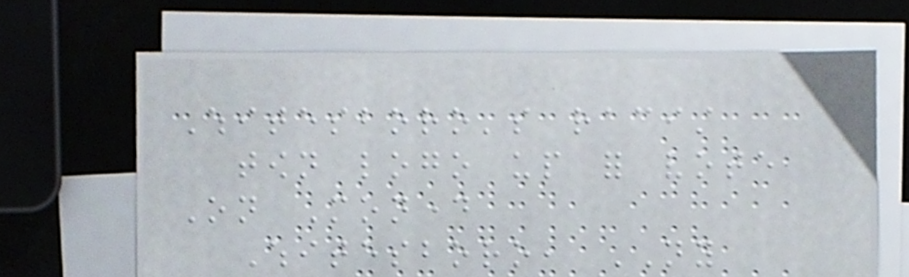Whitesboro's racist
town logo up for vote
On Monday
Whitesboro, NY
